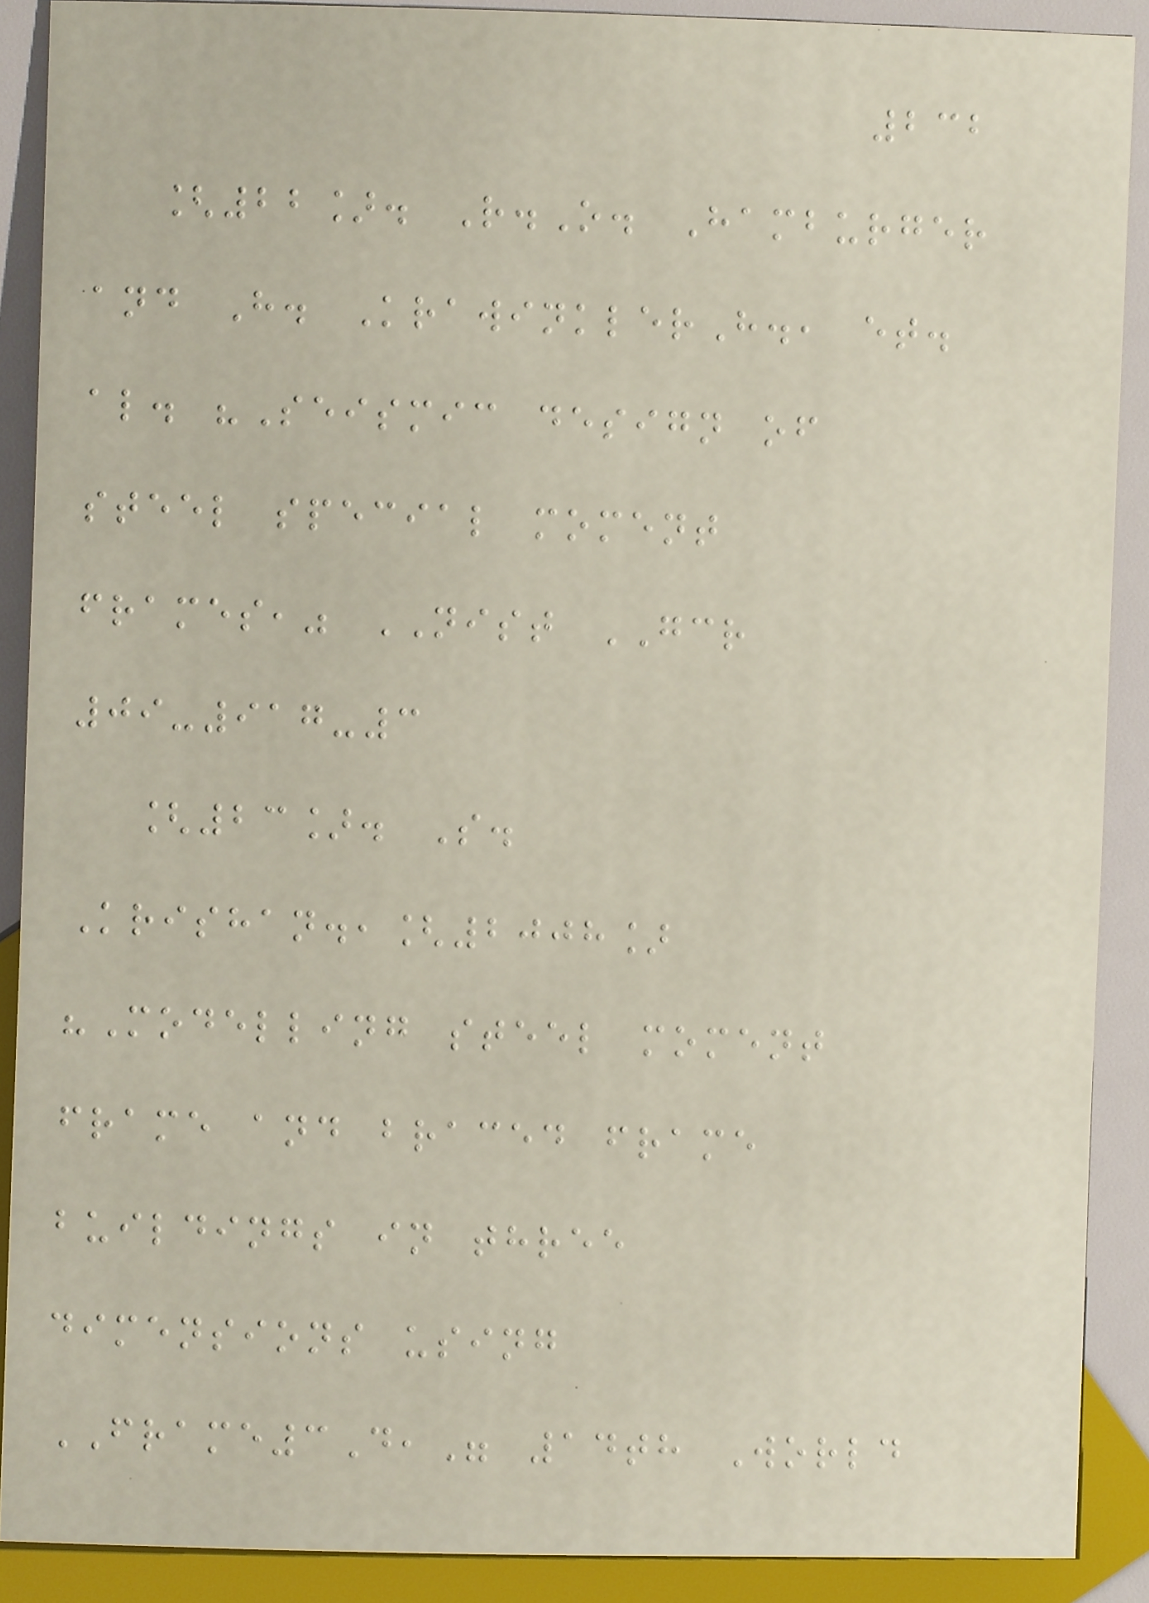232
[22]. R.O. Hamburger
and H. KrawinklerH., et.
al. "Seismic design of
steel special moment
frames," NIST GCR
09-917-3
[23]. S.
Krishan.,[2008]
"Modelling steel moment
frame and braced frame
buildings in three
dimensions using
FRAME3D," 14th World
